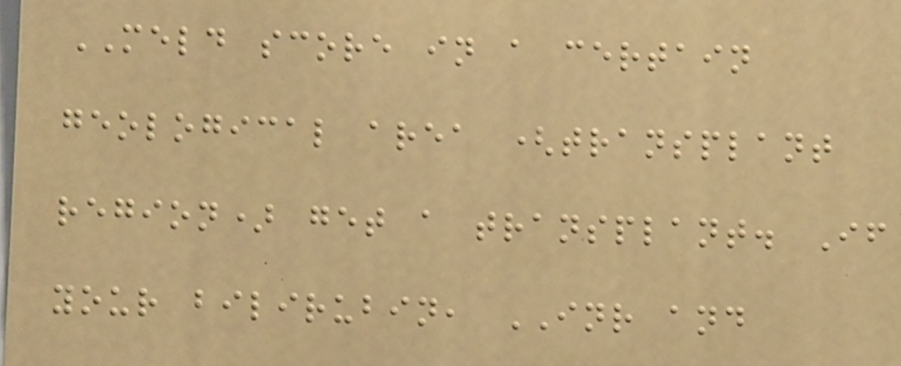MELD score in a certain
geological area (transplant
region) get a transplant. If
your bilirubin, INR and
